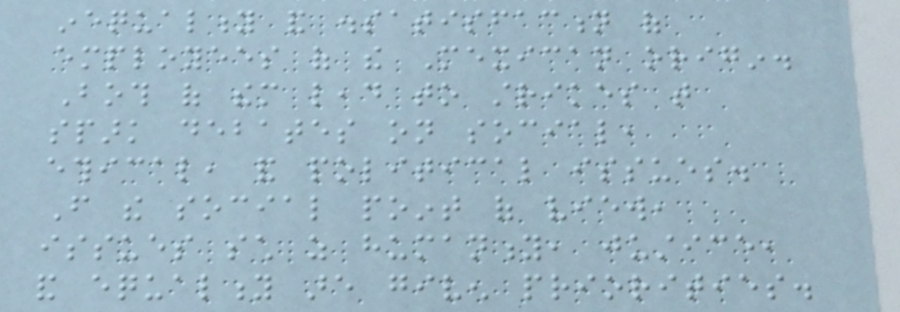inequality and dissatisfaction of
employees of the Mexican origin.
Both of them lead to strikes that
spark debates on social,
ethical, and political issues.
From the social point of view,
issues such as humanity, justice,
and equality are given priorities.
